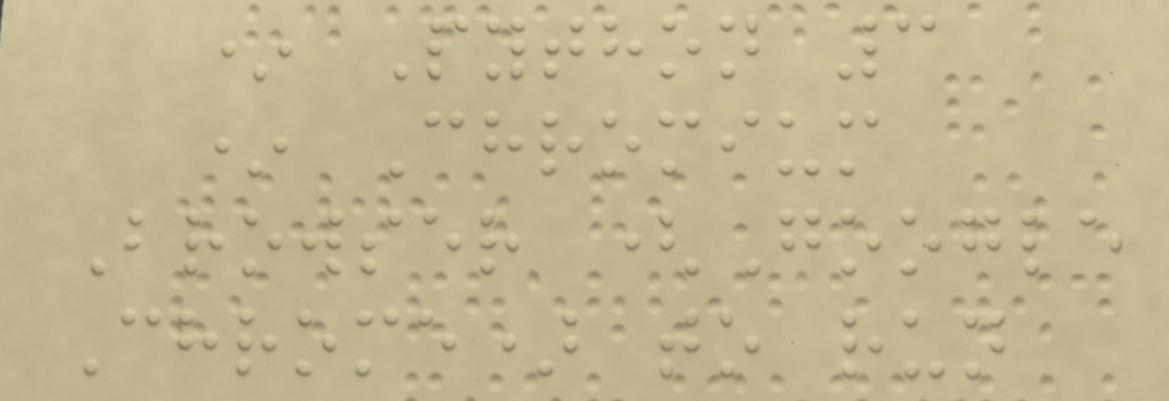* Python 3
* Chromium
Browser (Google
Chrome) to run
